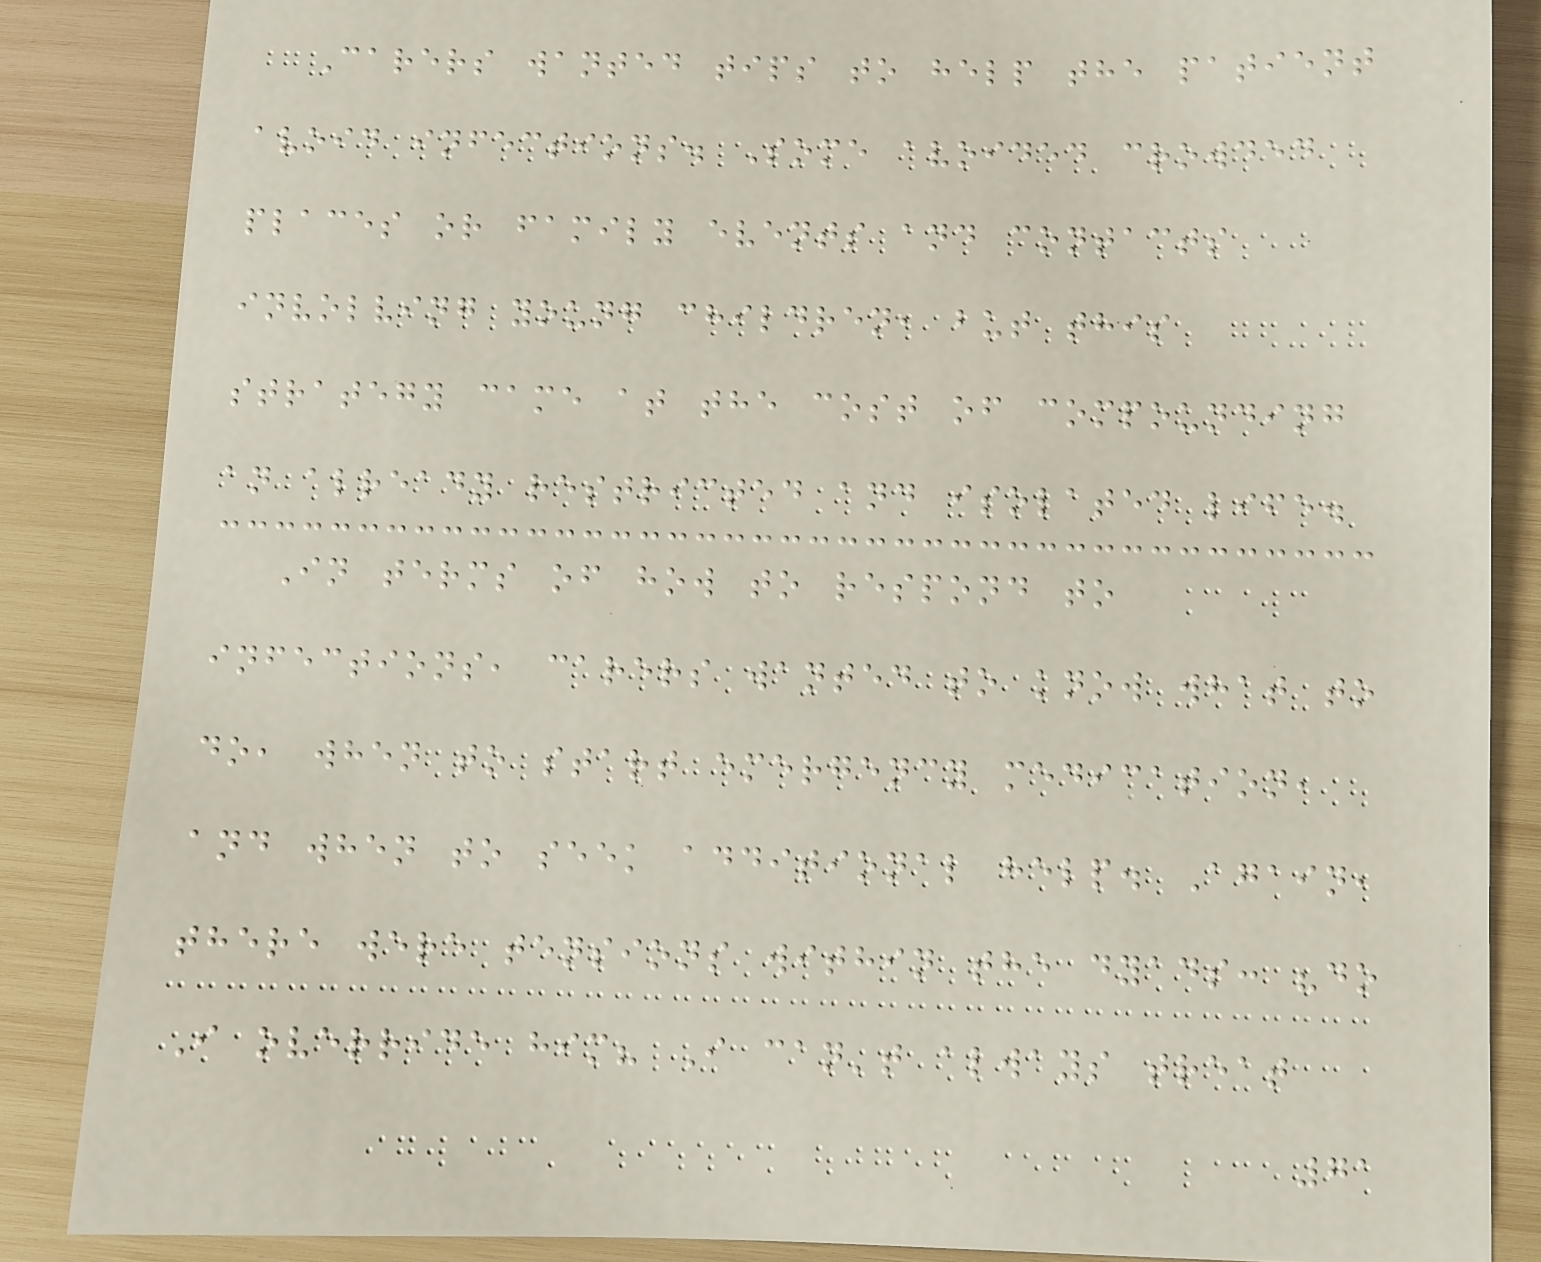Carers wanted tips to help the patient
avoid infections. Some avoided crowded
places or family events and contacts
involving young children, but this
strategy came at the cost of compounding
an already restricted and isolated life.
In terms of how to respond to
infections, carers wanted to know what to
do, when to start emergency medication,
and when to seek additional help. Again,
there were tensions within the dyads: "do
I override him? I can't always treat
71
